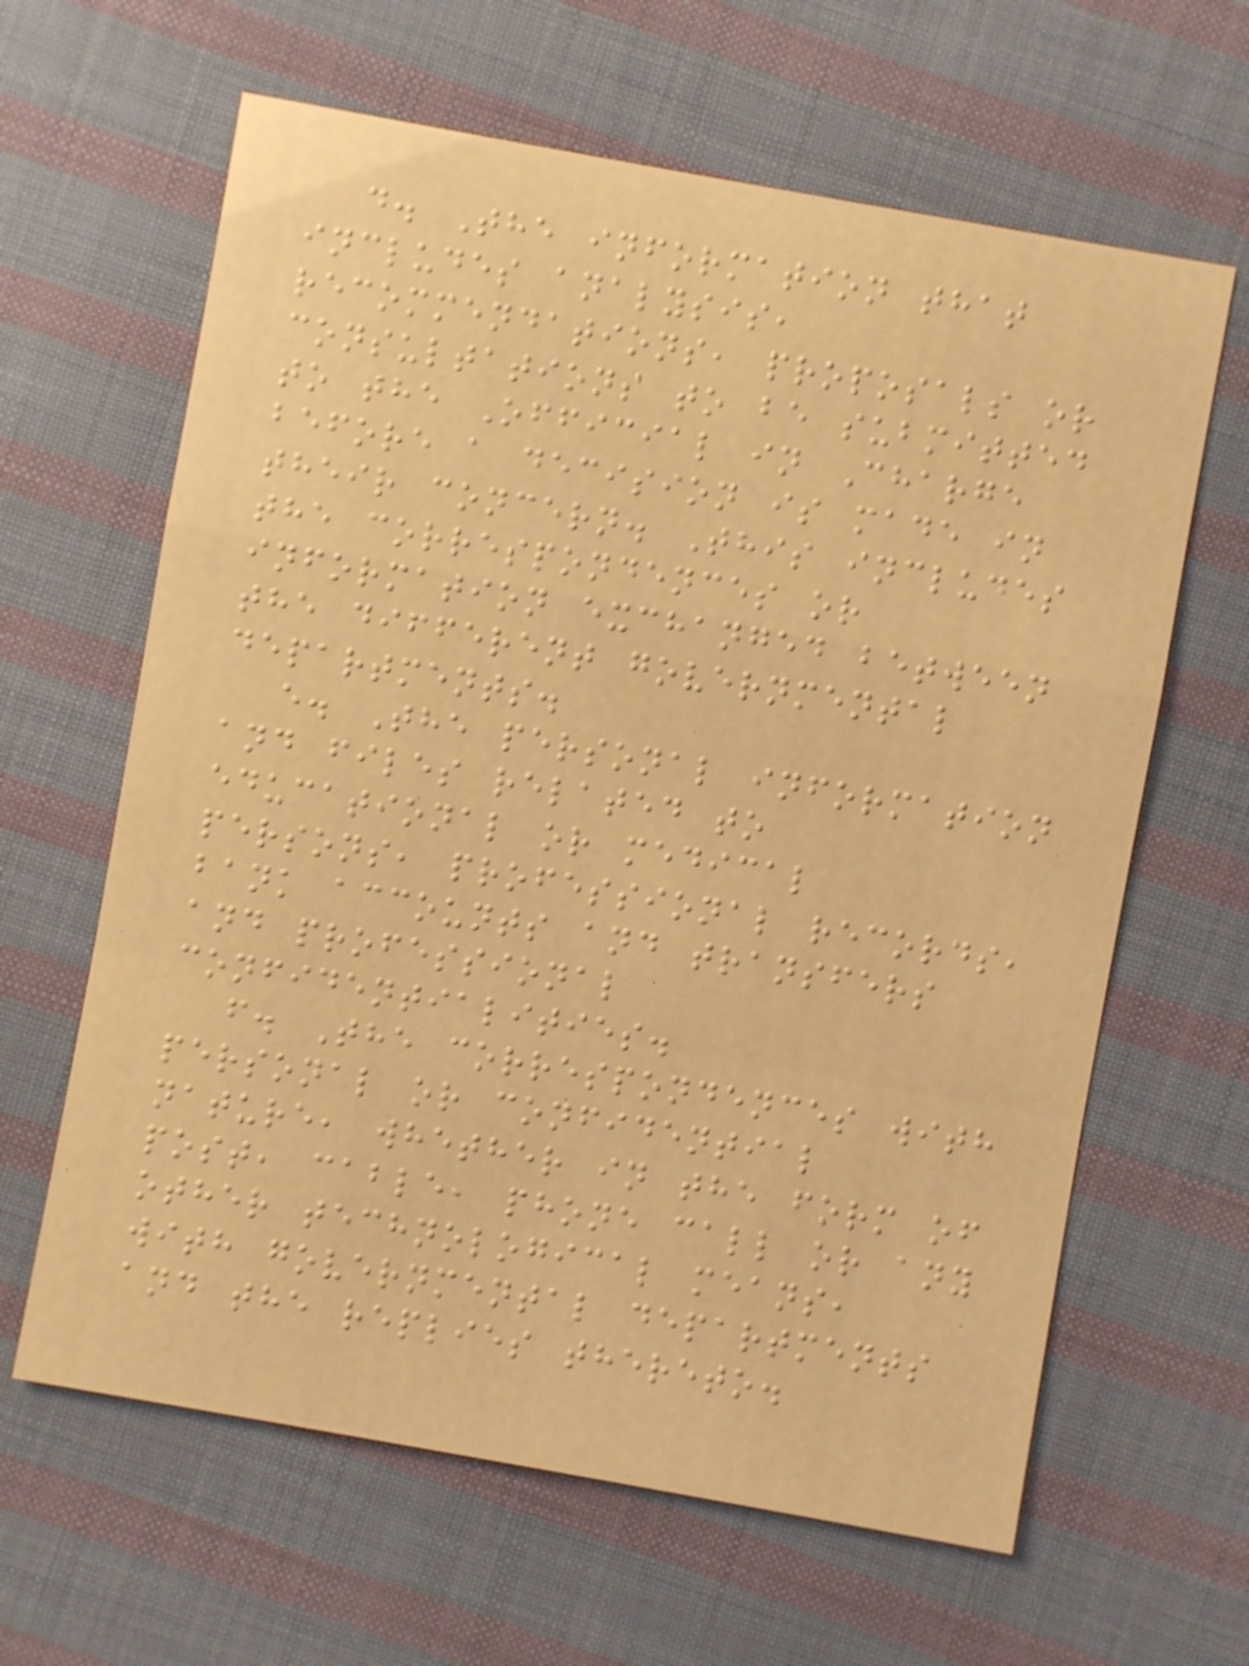d. The information that
includes analysis,
recommendations, proposals or
consultations to be submitted
to the Official in Charge
before a decision is made in
their concern. This includes
the correspondences or
information exchanged between
the different governmental
departments.
e. The personal information
and files related to
educational or medical
persons, professional records,
bank accounts and transfers
and professional
confidentialities.
f. The correspondences with
personal or confidential
nature, whether in the form of
post, cable, phone call or any
other technological means,
with governmental departments
and the replies thereto.
